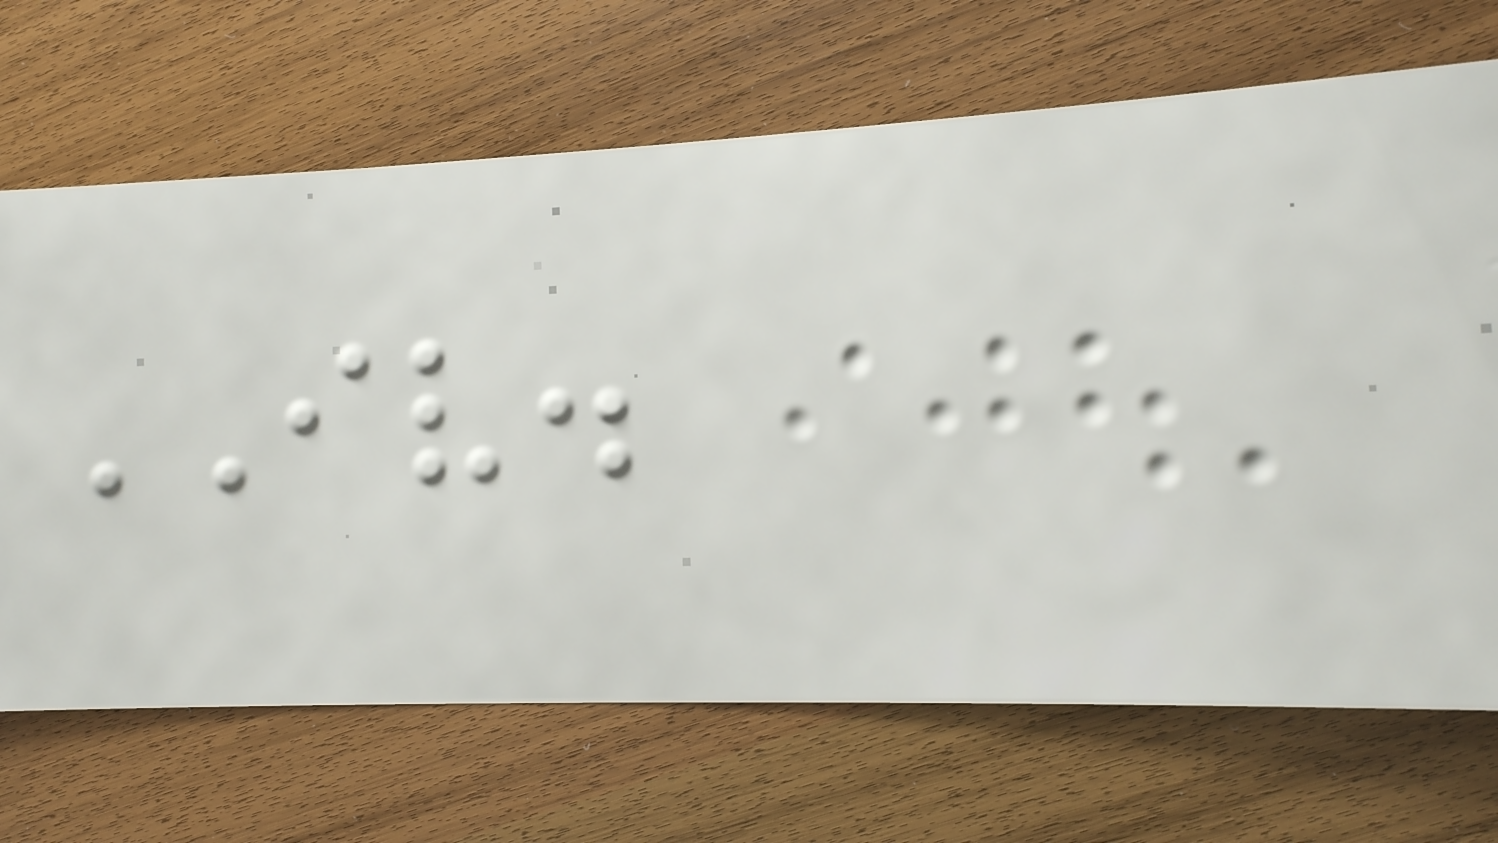IV.
